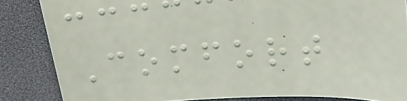Comfort
